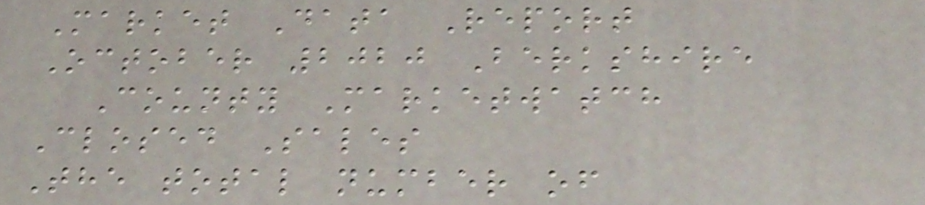Market Data Report
October 2020 Berkshire
County Marketwatch
Closed Sales
The total number of
